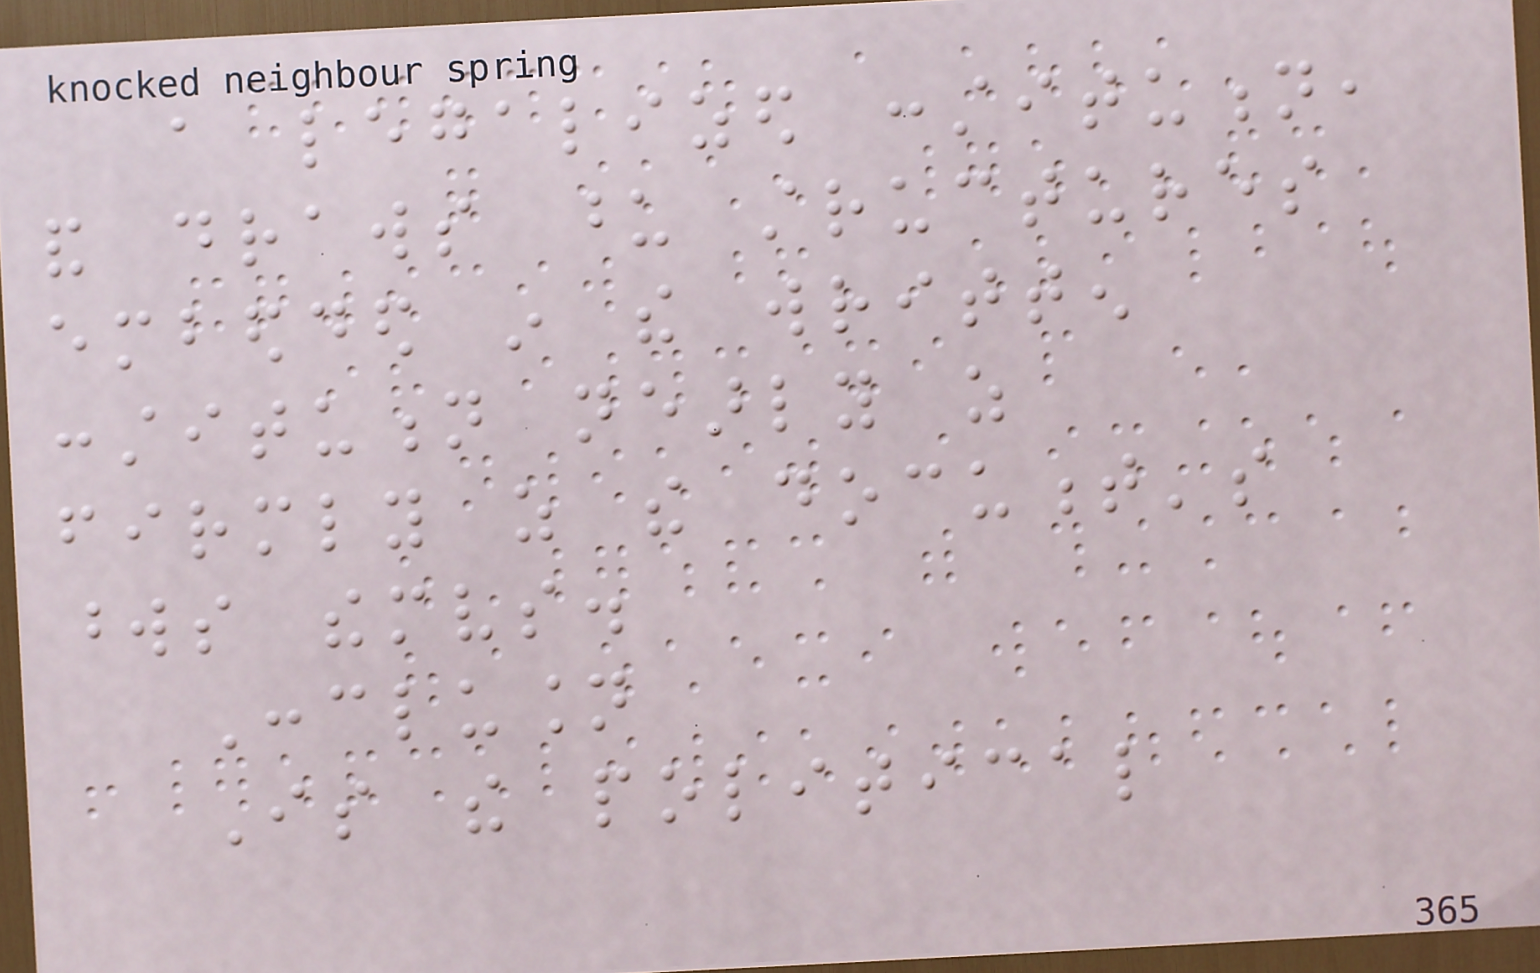a legalized constitution,
and draws upon structures
embedded in the written
constitution nearly as
firmly as the document's
words themselves.
Conclusion
Is the political
